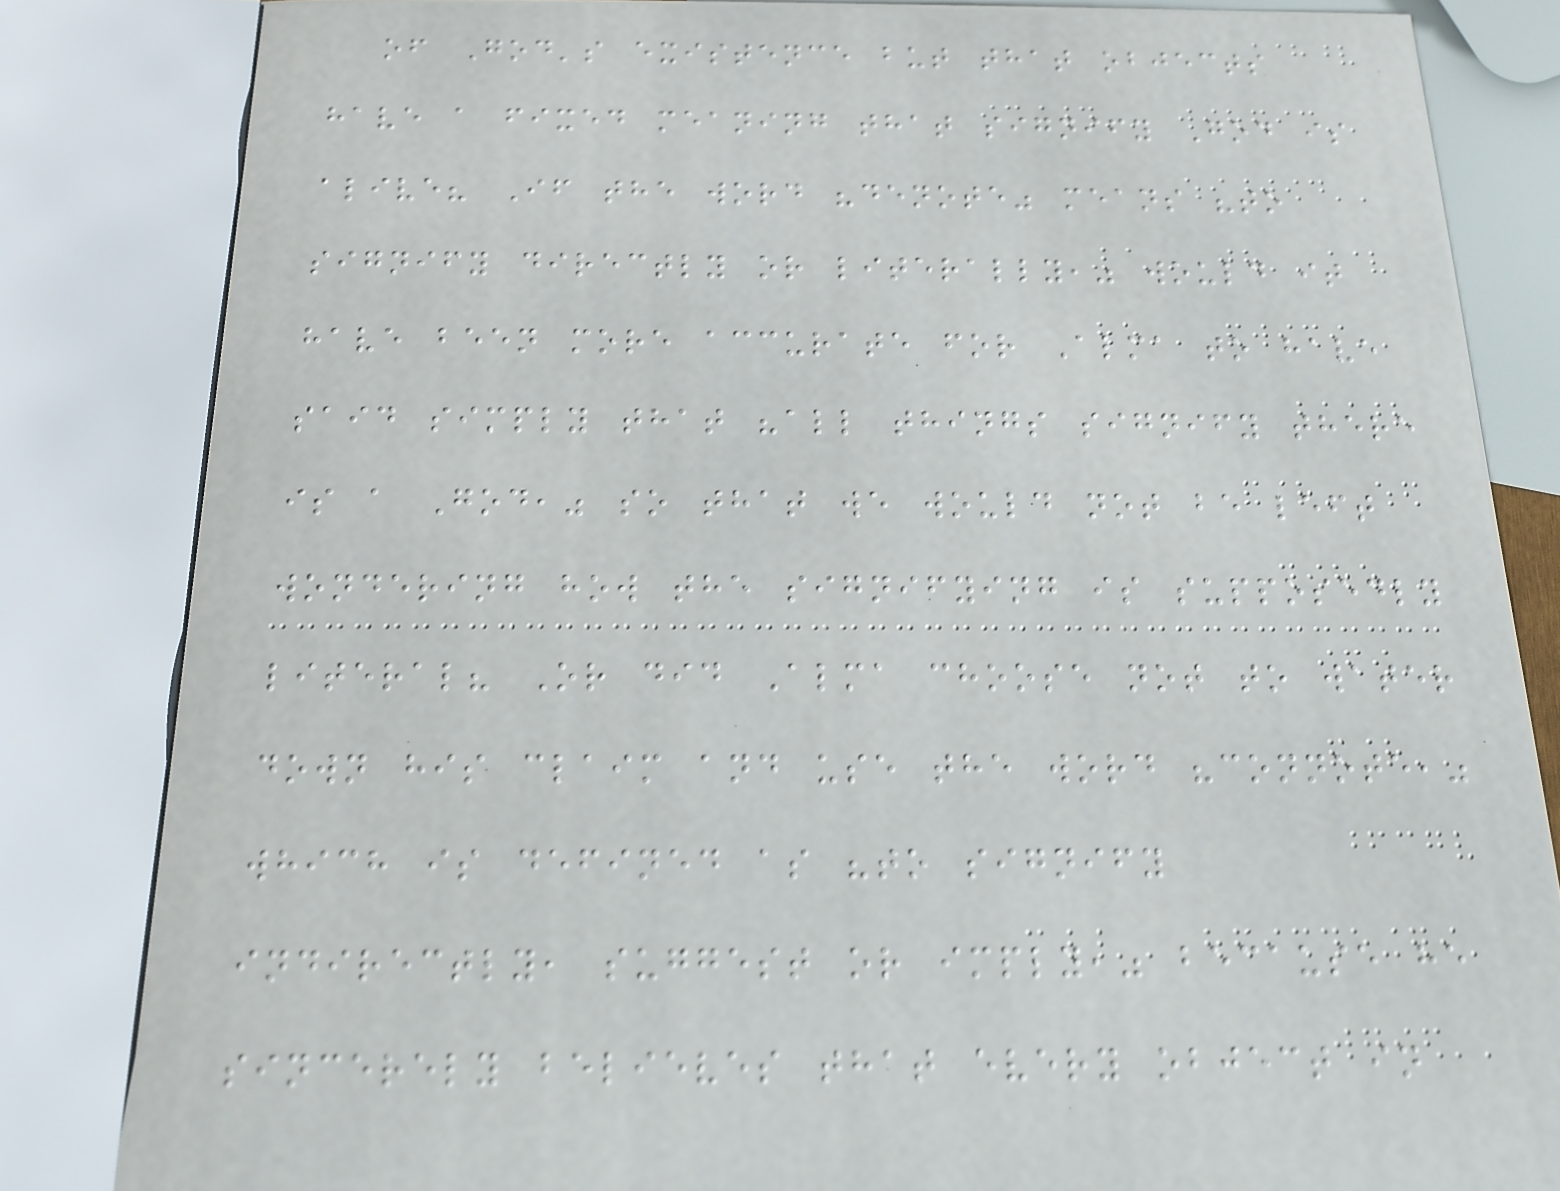of God's existence but that objects
have a fixed meaning that signify God is
alive? If the word "denote" means "to
signify directly or literally," would it
have been more accurate for Alma to have
said simply that "all things signify there
is a God," so that we would not be left
wondering how the signifying is supposedly
literal? Or did Alma choose not to water
down his claim and use the word "connote,"
which is defined as "to signify
indirectly, suggest or imply," because he
sincerely believes that every object in
